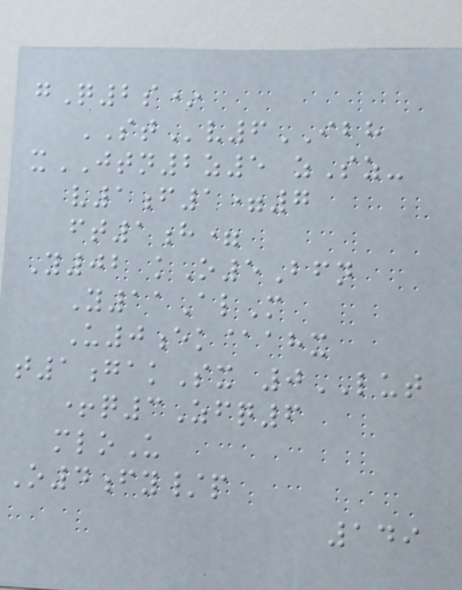gQ2s*
STv6IBH
xJTN2z5 zSz-
v1f1=7
ft1h=
Y02 kO5Bfn
Y11AlM
U0ek@ahx
t1gakSx 0LUT
+q3Zfq6
mloU
O4fy/p
149
